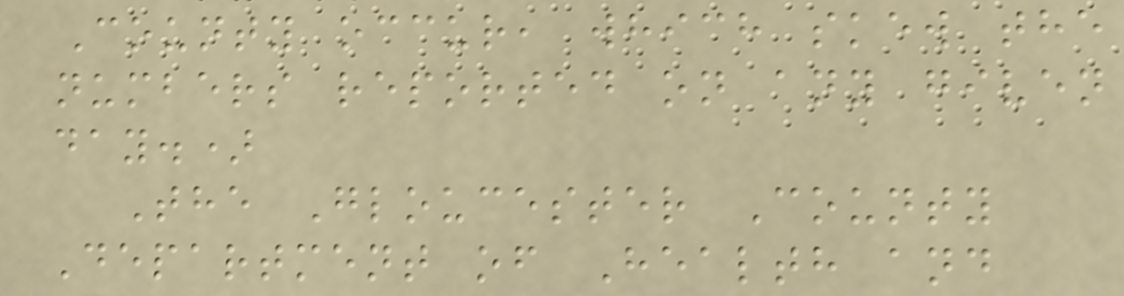County occur, which skew the
numbers reported on any given
day.)
The Gloucester County
Department of Health and
